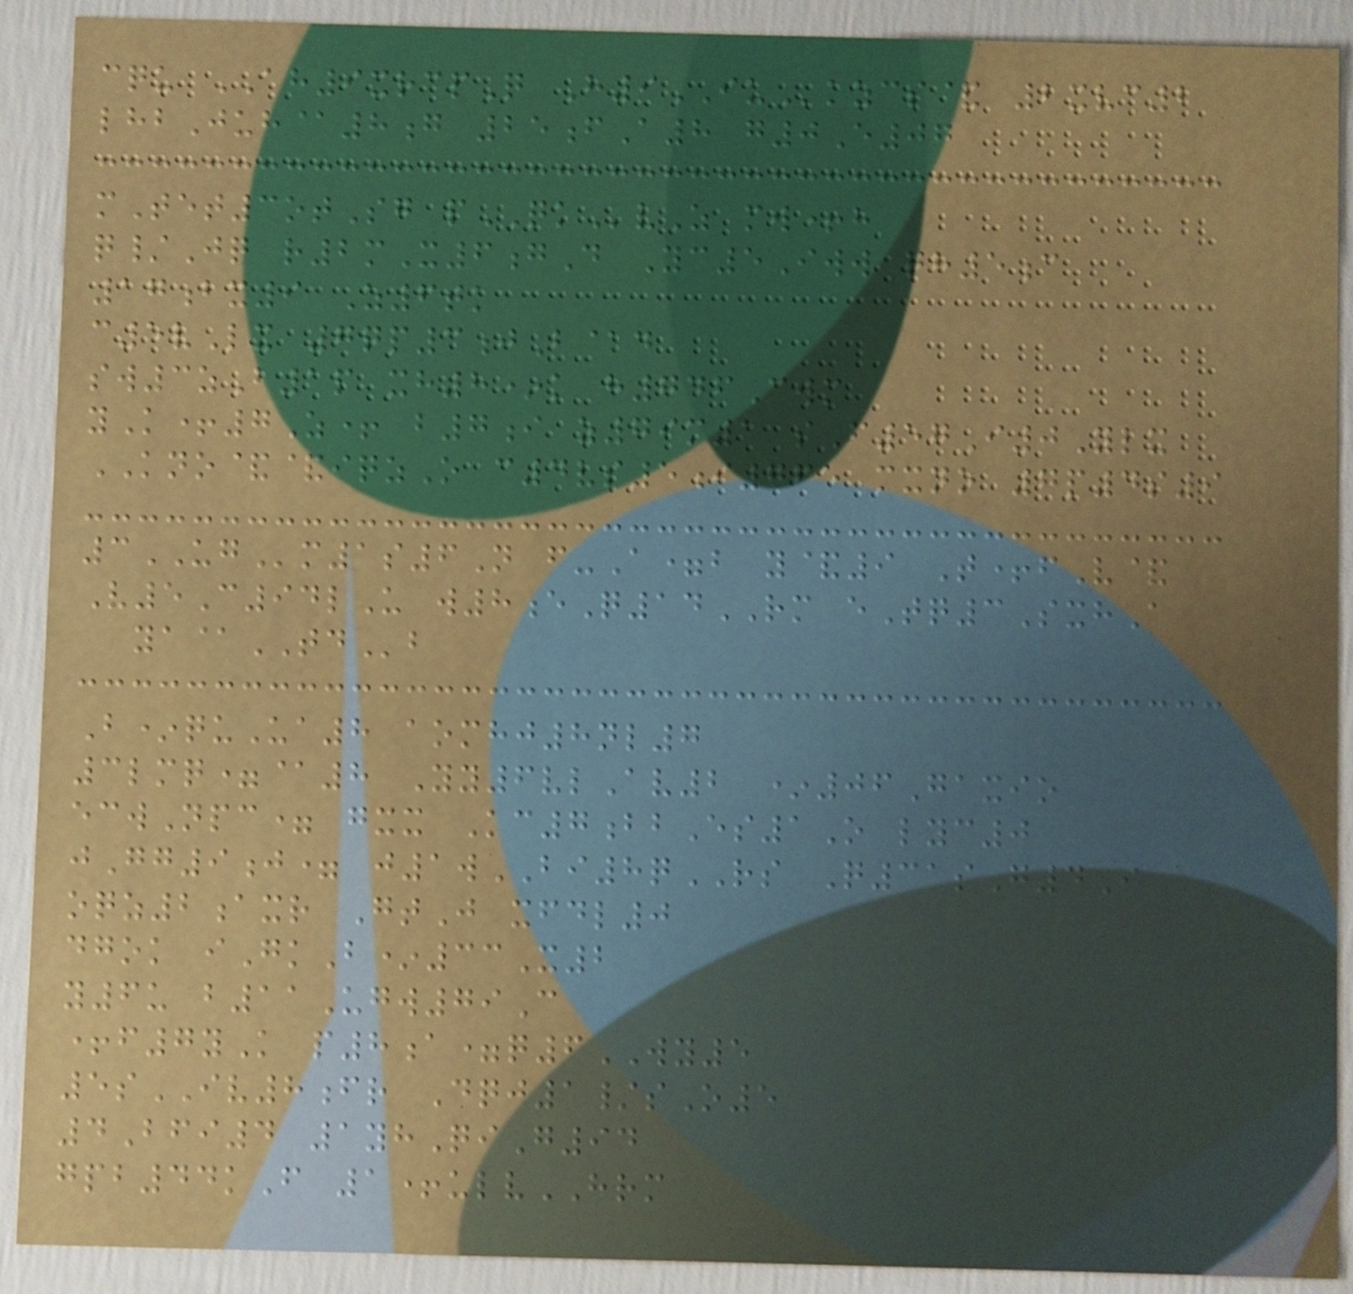cqu AH9xrcpQ H9IUkzcs& 2xvc2
lhbJuh@8g 25fA8 g0E07
mTet3otSg pQKvZ mw+h
q/Jq r2mX6gD Yc5Iww qh5c
17bx9 Z6tk
c5vLx 7qp3jB@d
sw3zB1p xh8*k h746Cwm
yK+7Z+ b7i z79m1 sF57I0Ylx
KNO&&iqzO c4vs5i765 mxno 7p4s9
3UGm1s6N f-A=b y&9 T+fV&
V5C94lU w8eQ14RM eTq3SxhA
ya@TDb
B*quUa8 aomhj8nl7
3lmq=@8 Yy6vlAv2 *06Gaxio
ecwNpc= gxx Kc7bbEs1O lyc0
jGg9j= j1wBI8qRS Q31sG4I
oqz2axr GtJ xfdl0
dgok iGkB*33X2
y6u b11Ugw79C
+f7yK p8a=q6WY5
5sIV8fr Dqj1/sO5
4Bfi4 1yhQiG94
gpb44kF 1+ulvHRM
